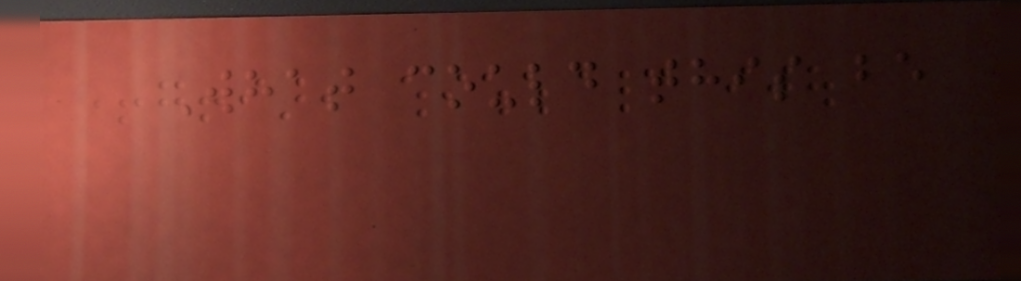What could this be
